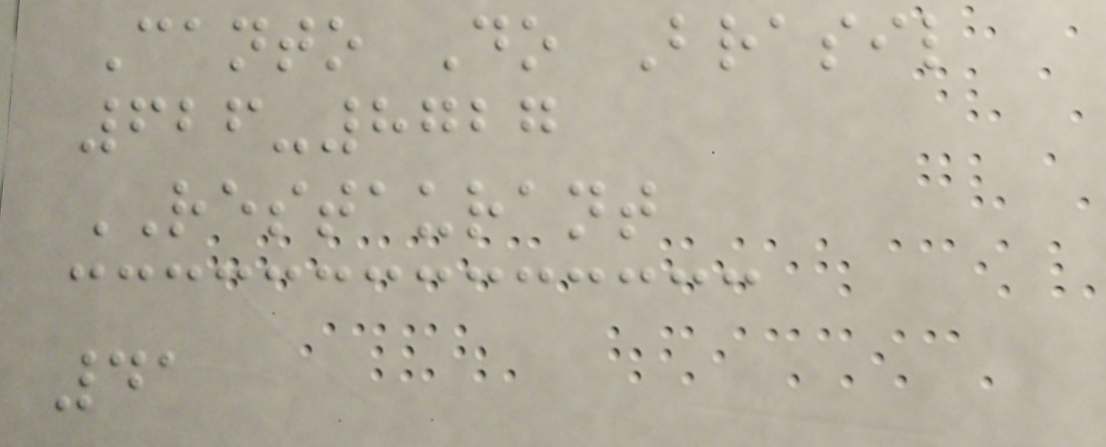Canto Do Brasil
626-8727
RESTAURANT
41
